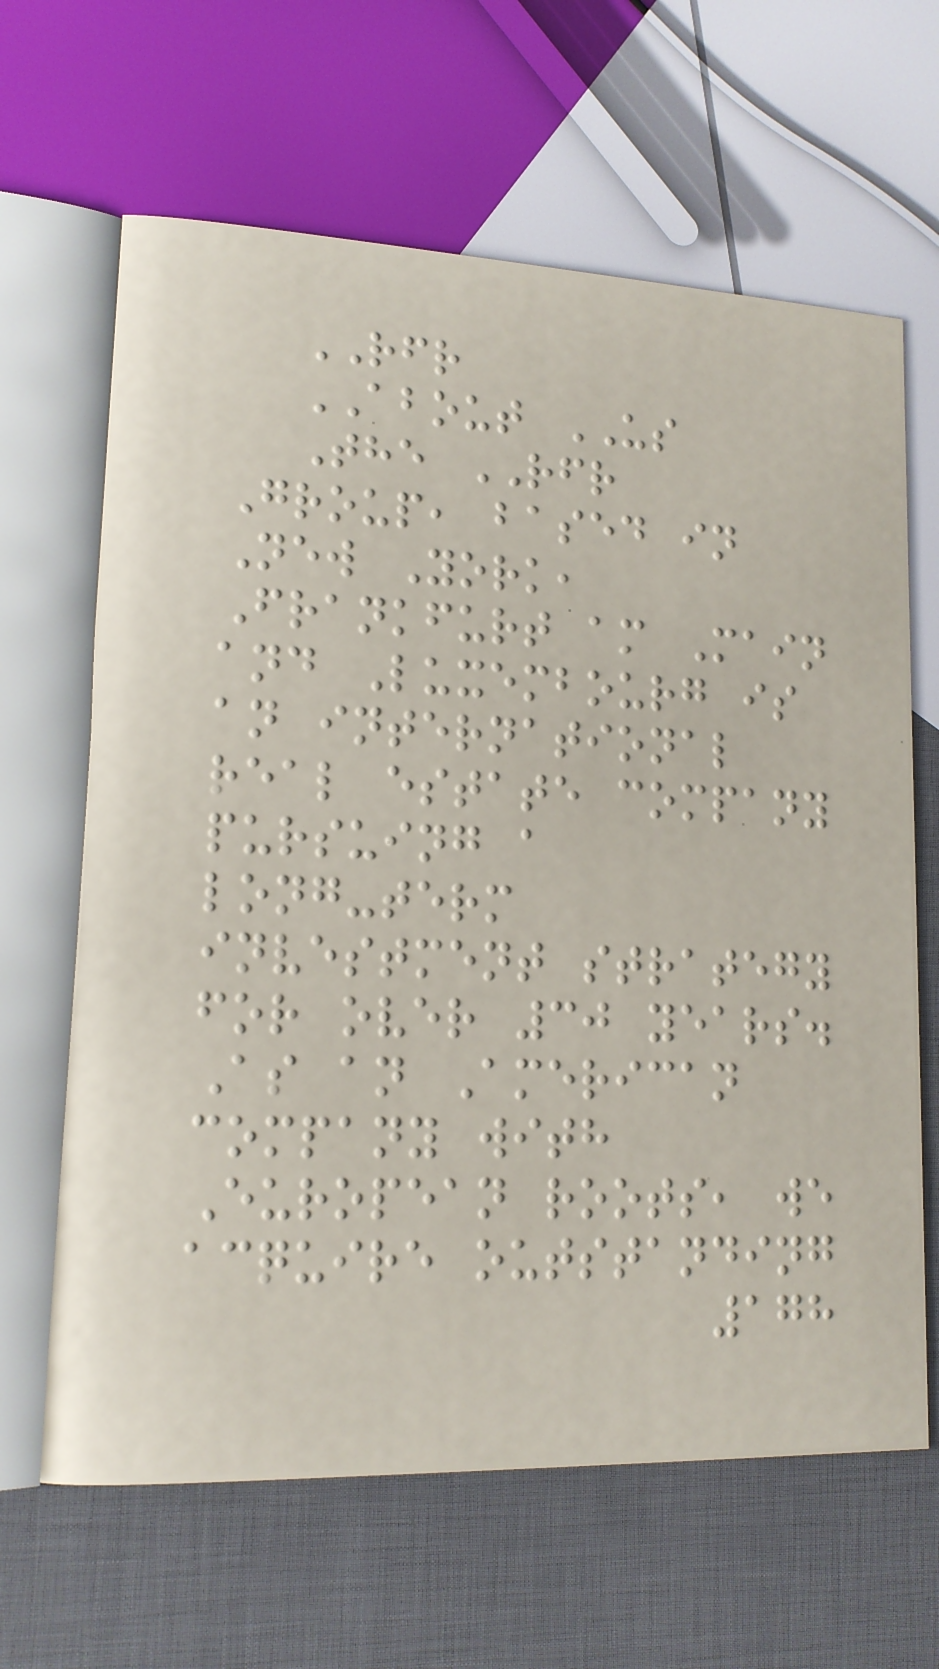RFR
ABOUT US
The RFR
Group, based in
New York,
Frankfurt am Main
and Luxembourg is
an international
real estate company
pursuing a
long-term
investment strategy
for over 30 years.
As an American
company with
European roots, we
acquire outstanding
178
